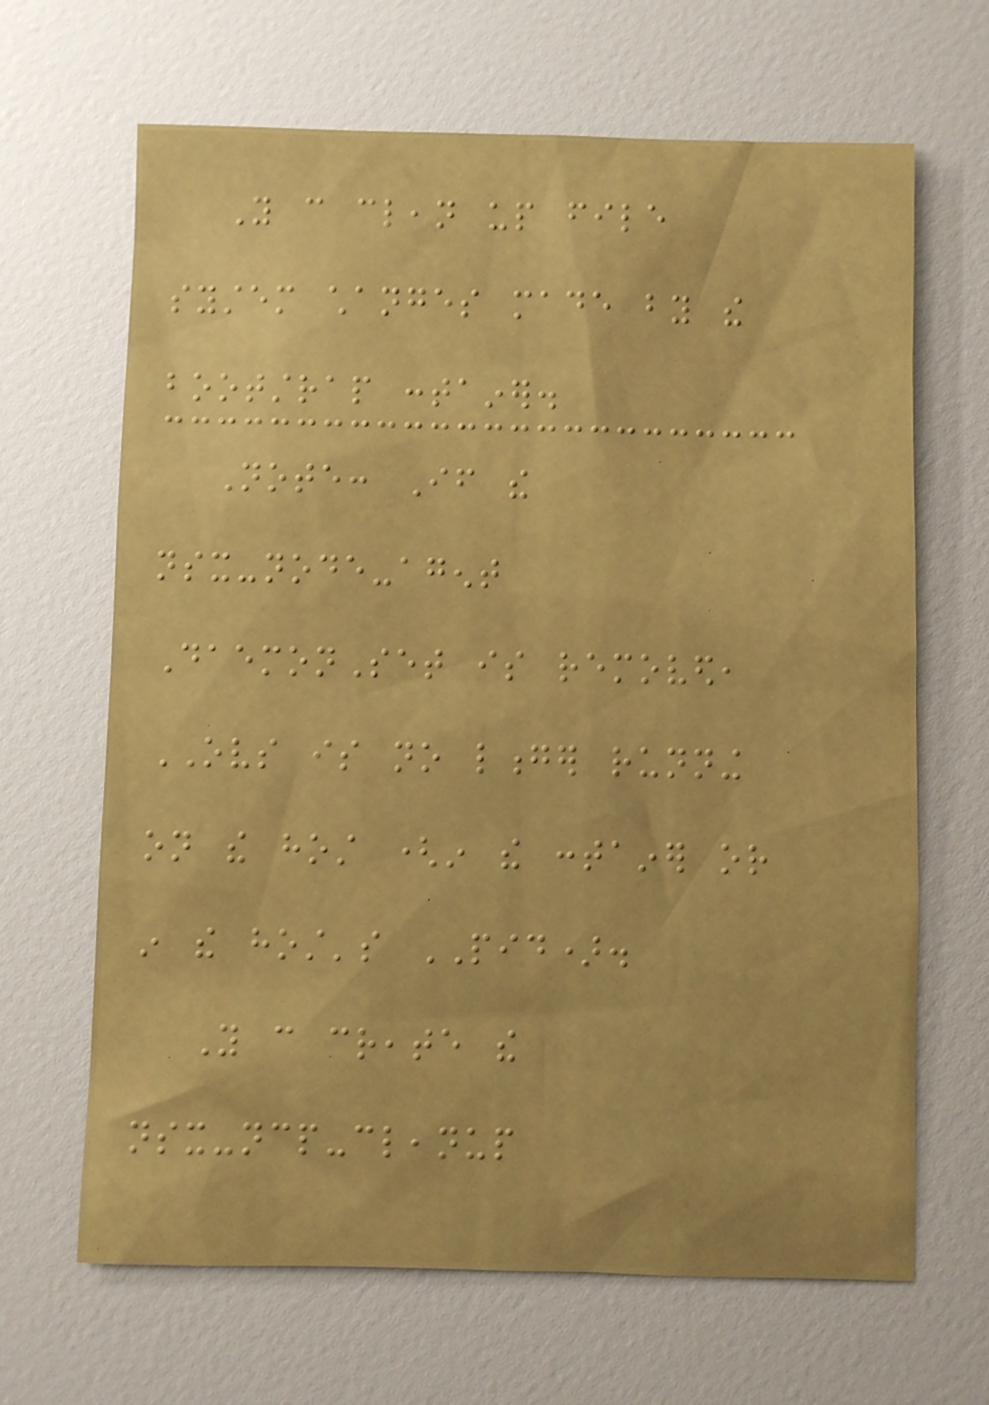You can clean up file
system changes made by the
bootstrap container.
Note: If the
nsx-node-agent
DaemonSet is removed,
OVS is no longer running
on the host (in the container or
in the host's PID).
You can create the
nsx-ncp-cleanup
